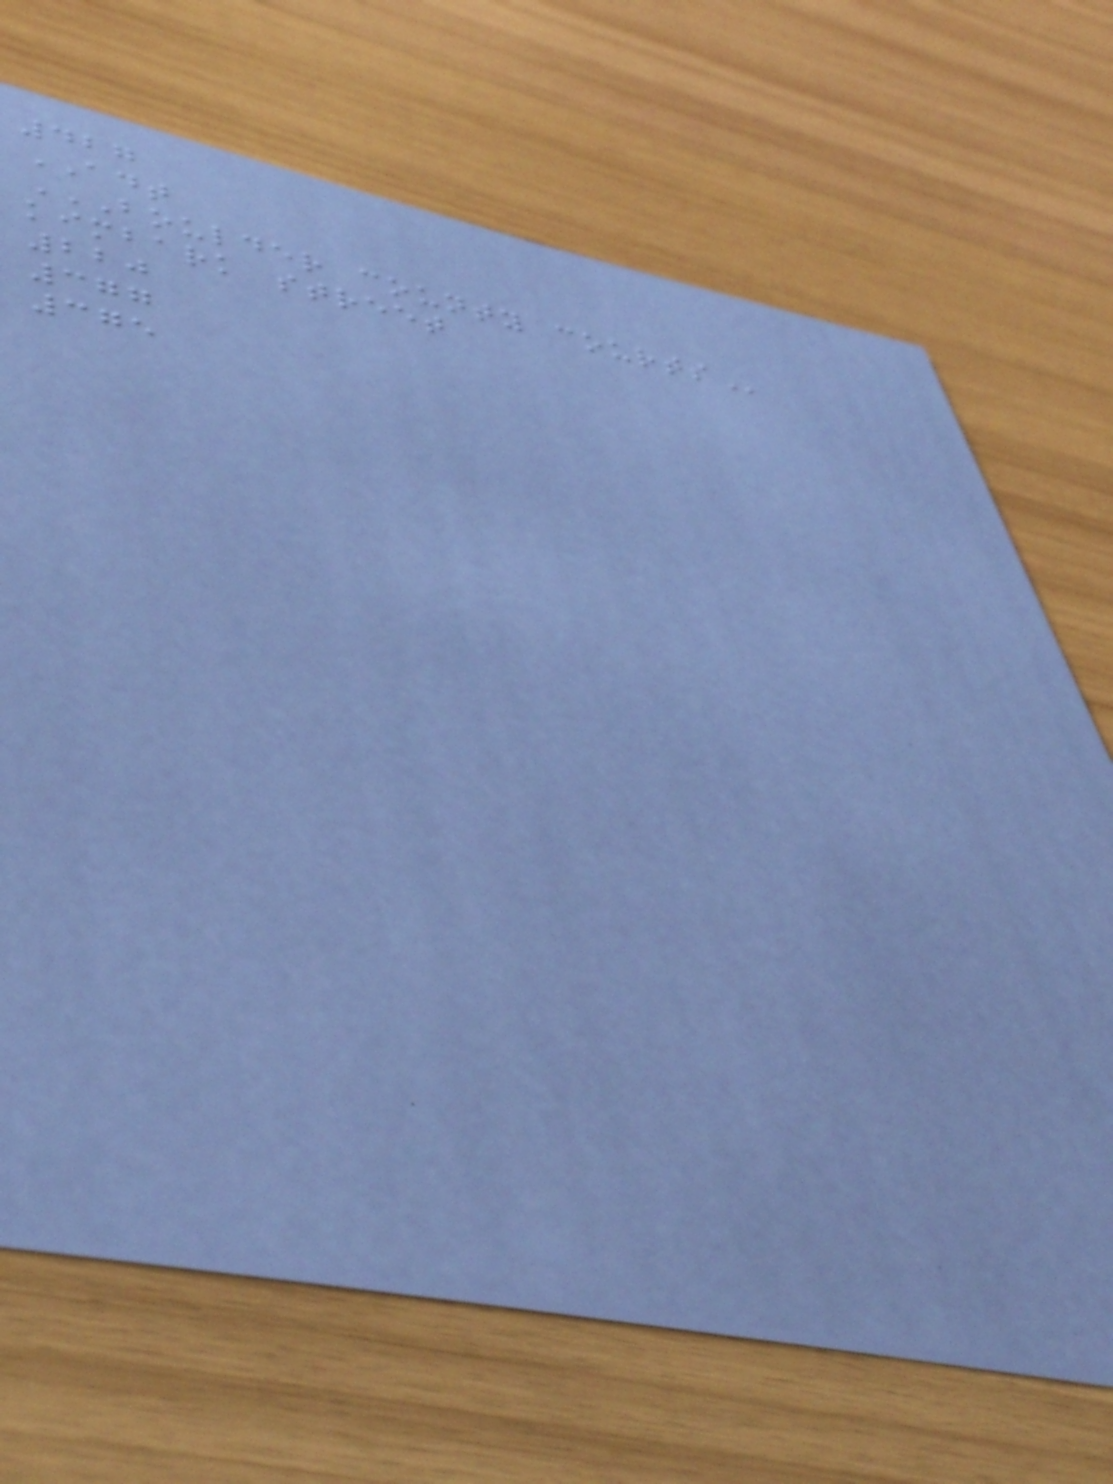427
ADT
BOULDER COUNTY COURTS
kimbark street
220
377
375
